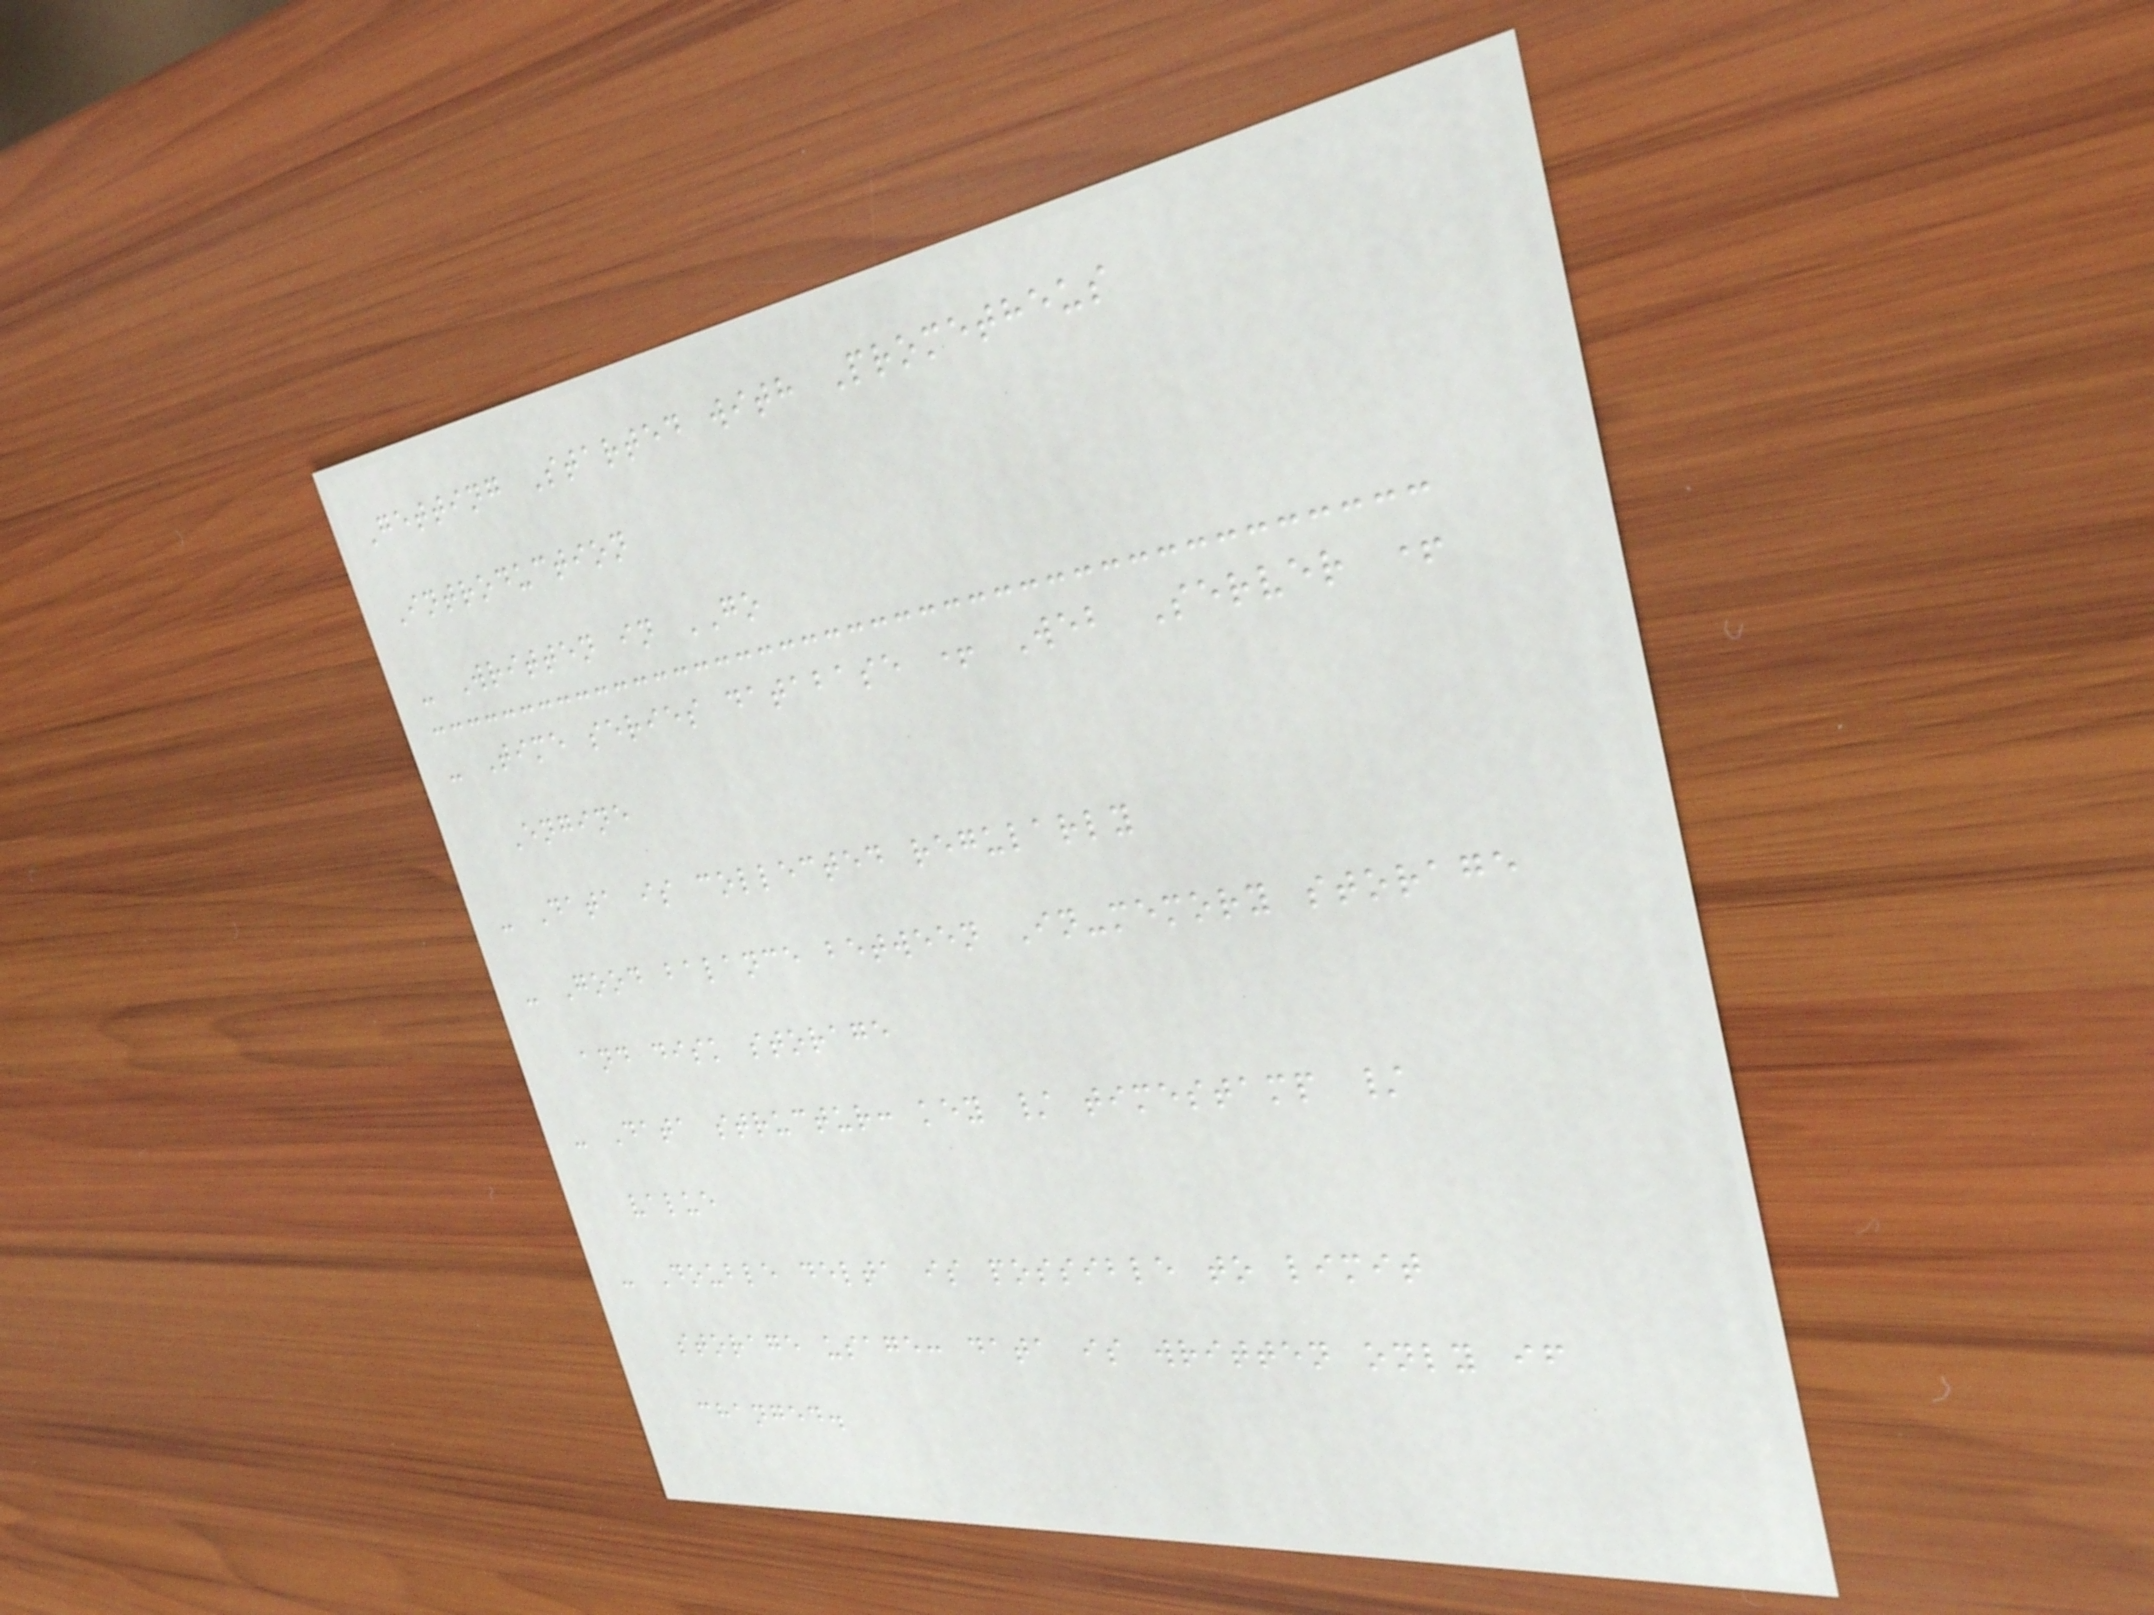Getting Started with Prometheus
Introduction
- Written in GO
- Time series database + Web Server +
Engine
- Data is collected regularly
- Good balance between In-memory storage
and disk storage
- Data structur: key / timestamp /
value
- Double delta is possible to limit
storage usage: data is written only if
changed.
